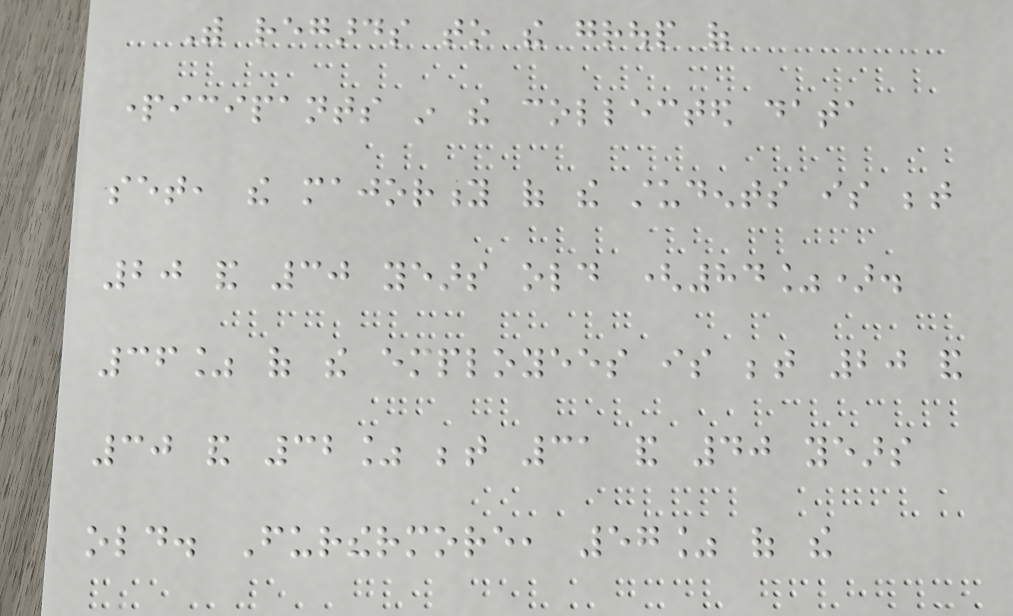With regards to the group of
participants in the collected data
set, the majority of the students is between
20 and 30 years old (84%).
36% of the employees is between 20 and
30 and 32% between 31 and 40 years
old. Furthermore, 57% of the
